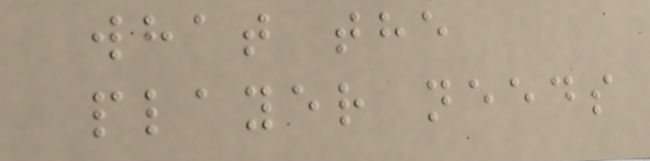what the
player needs
